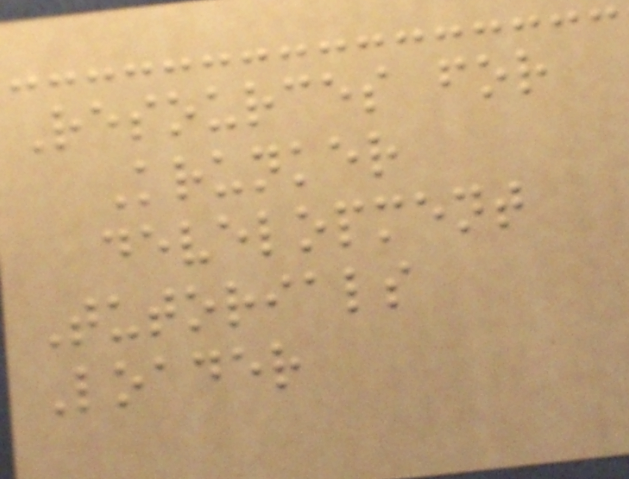Resources for
Krunker
development
Tutorials
Loader
